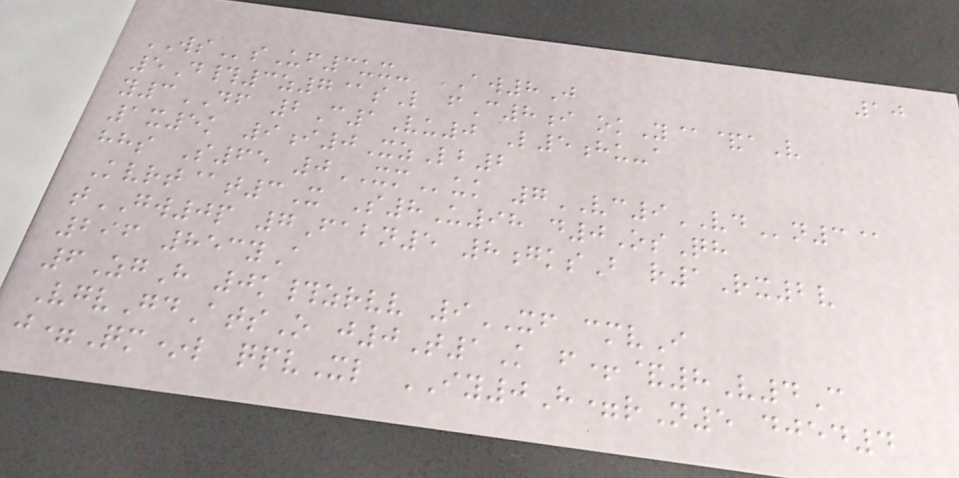10
WSsUf3ux- AW8J
5D#3z7@sL fC8i okY@&aV
y3DF 2C1Vu0 L5hu-a
1x5k 9i0XzLb2
hhs S65 0XMuk 7VC9VDn3@
Kvrt@t3X S8U98 d0OsQh
tGW0p 7Fabn5 8gksB r1Rx2v
296 853yA
6ZgH 0k#zrvv 9XF cmvI
VgvGdAtsO j0T1K f+&8V4C
j=Qm*l qpvXl IY0H=rN5 djed4
